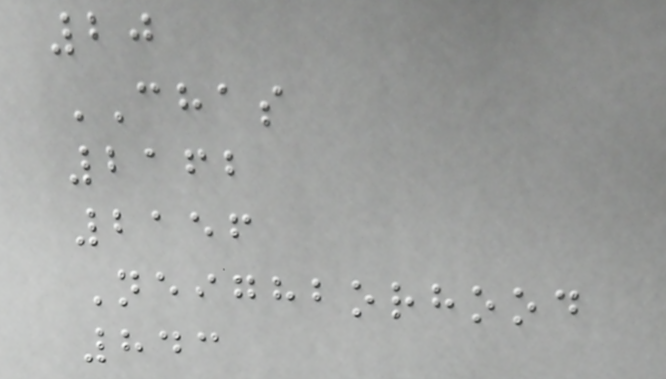20
CHAS
2162
2156
Neighborhood
843
